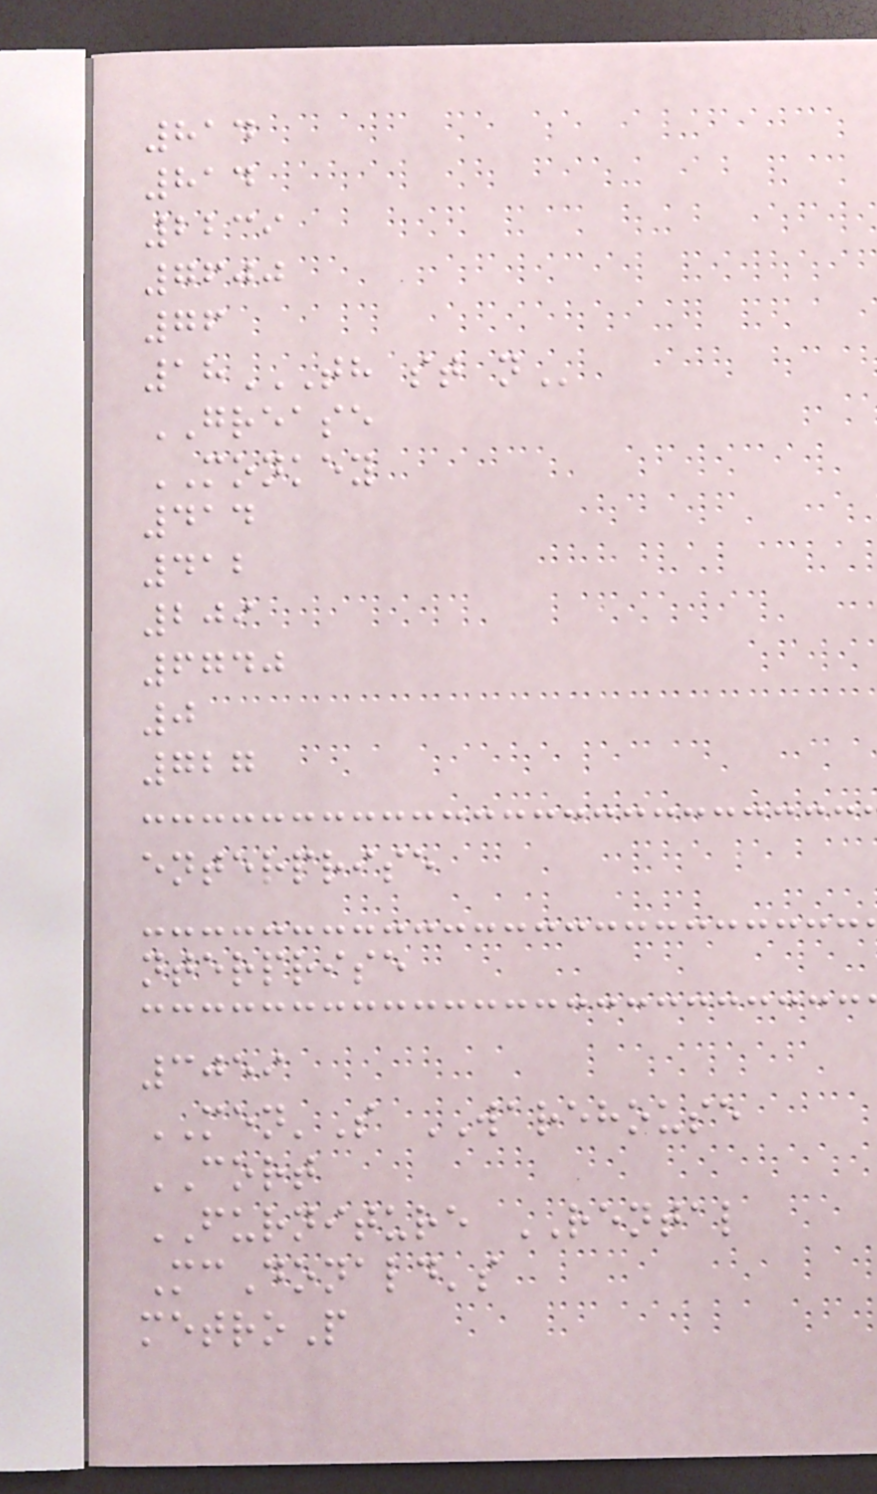814
814
2239
7600
76
18TH ST N
GREASE
MONKEY
414
412
209
6740
0
727
enterprise
nterprise
3059
MEN'S WAREHOUSE
CORT
FURNITURE RENTAL
McDonald's
metroP
